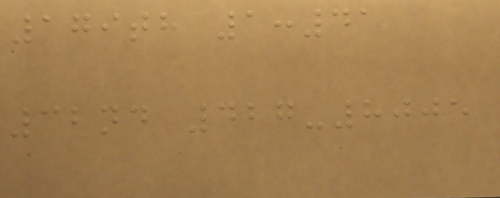179th 1:41
32nd 427-8005
